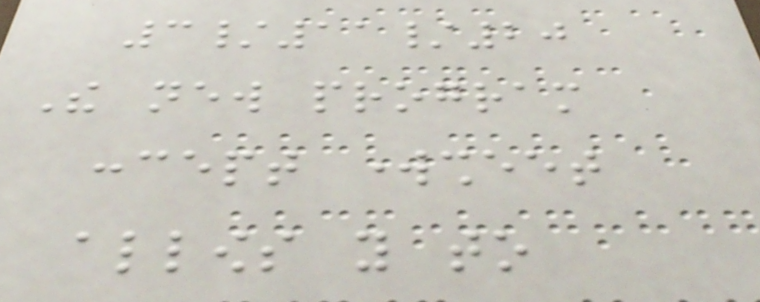3/11/20
The new program
concept worksheet
allows you to
